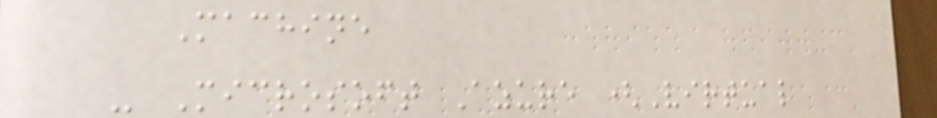Machine
- Microsoft Azure (Virtual
